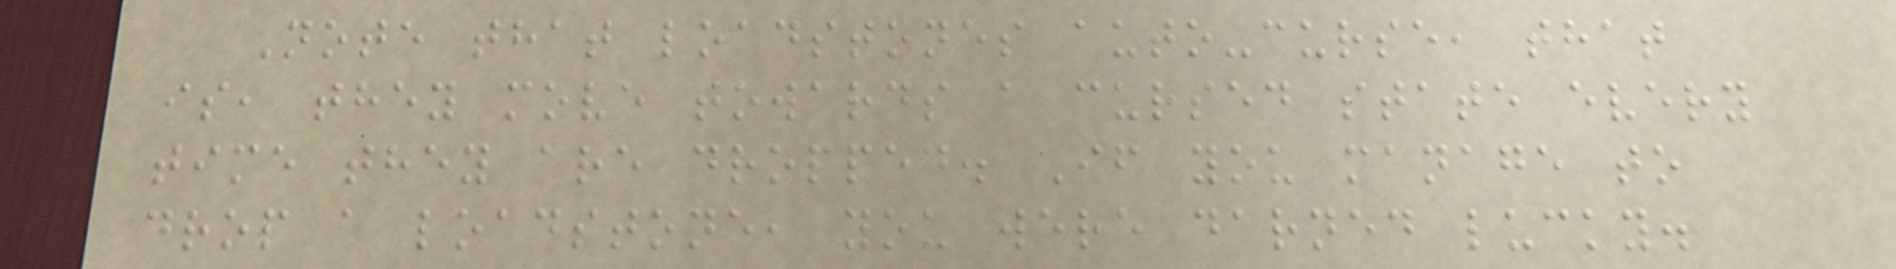Note that loadstones auto-curse, that
is, they move towards a cursed state every
time they are dropped. If you manage to
drop a loadstone, you were darned lucky.
